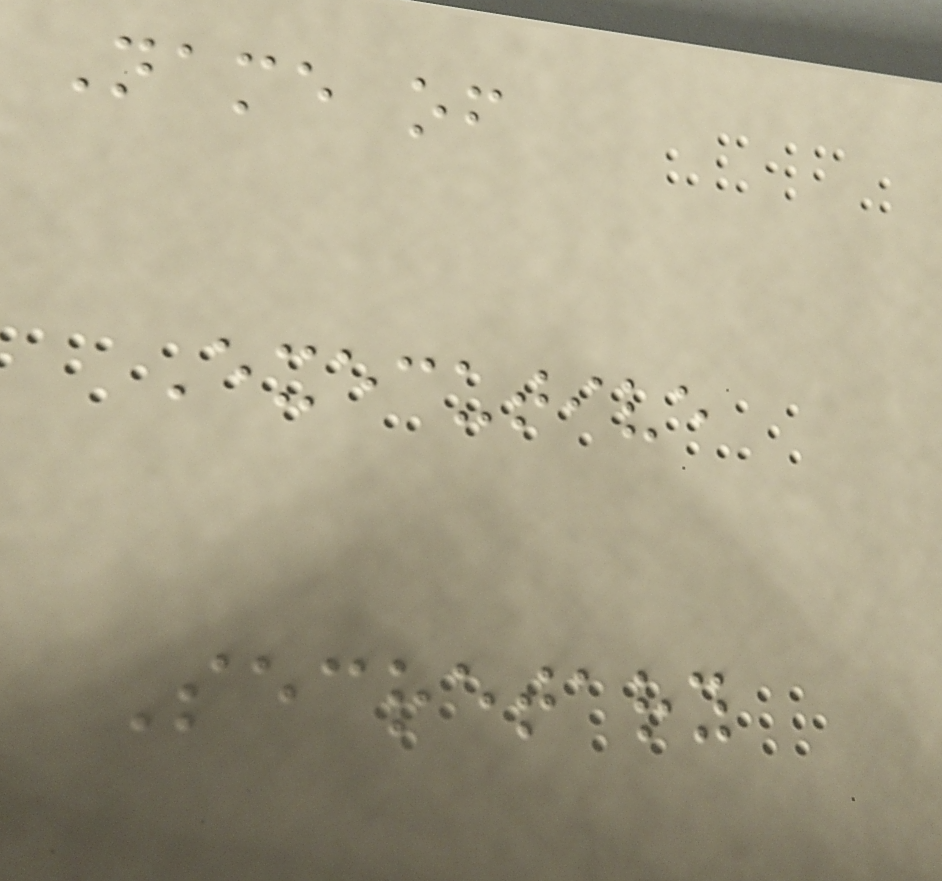Name of
Executive
Secretary
